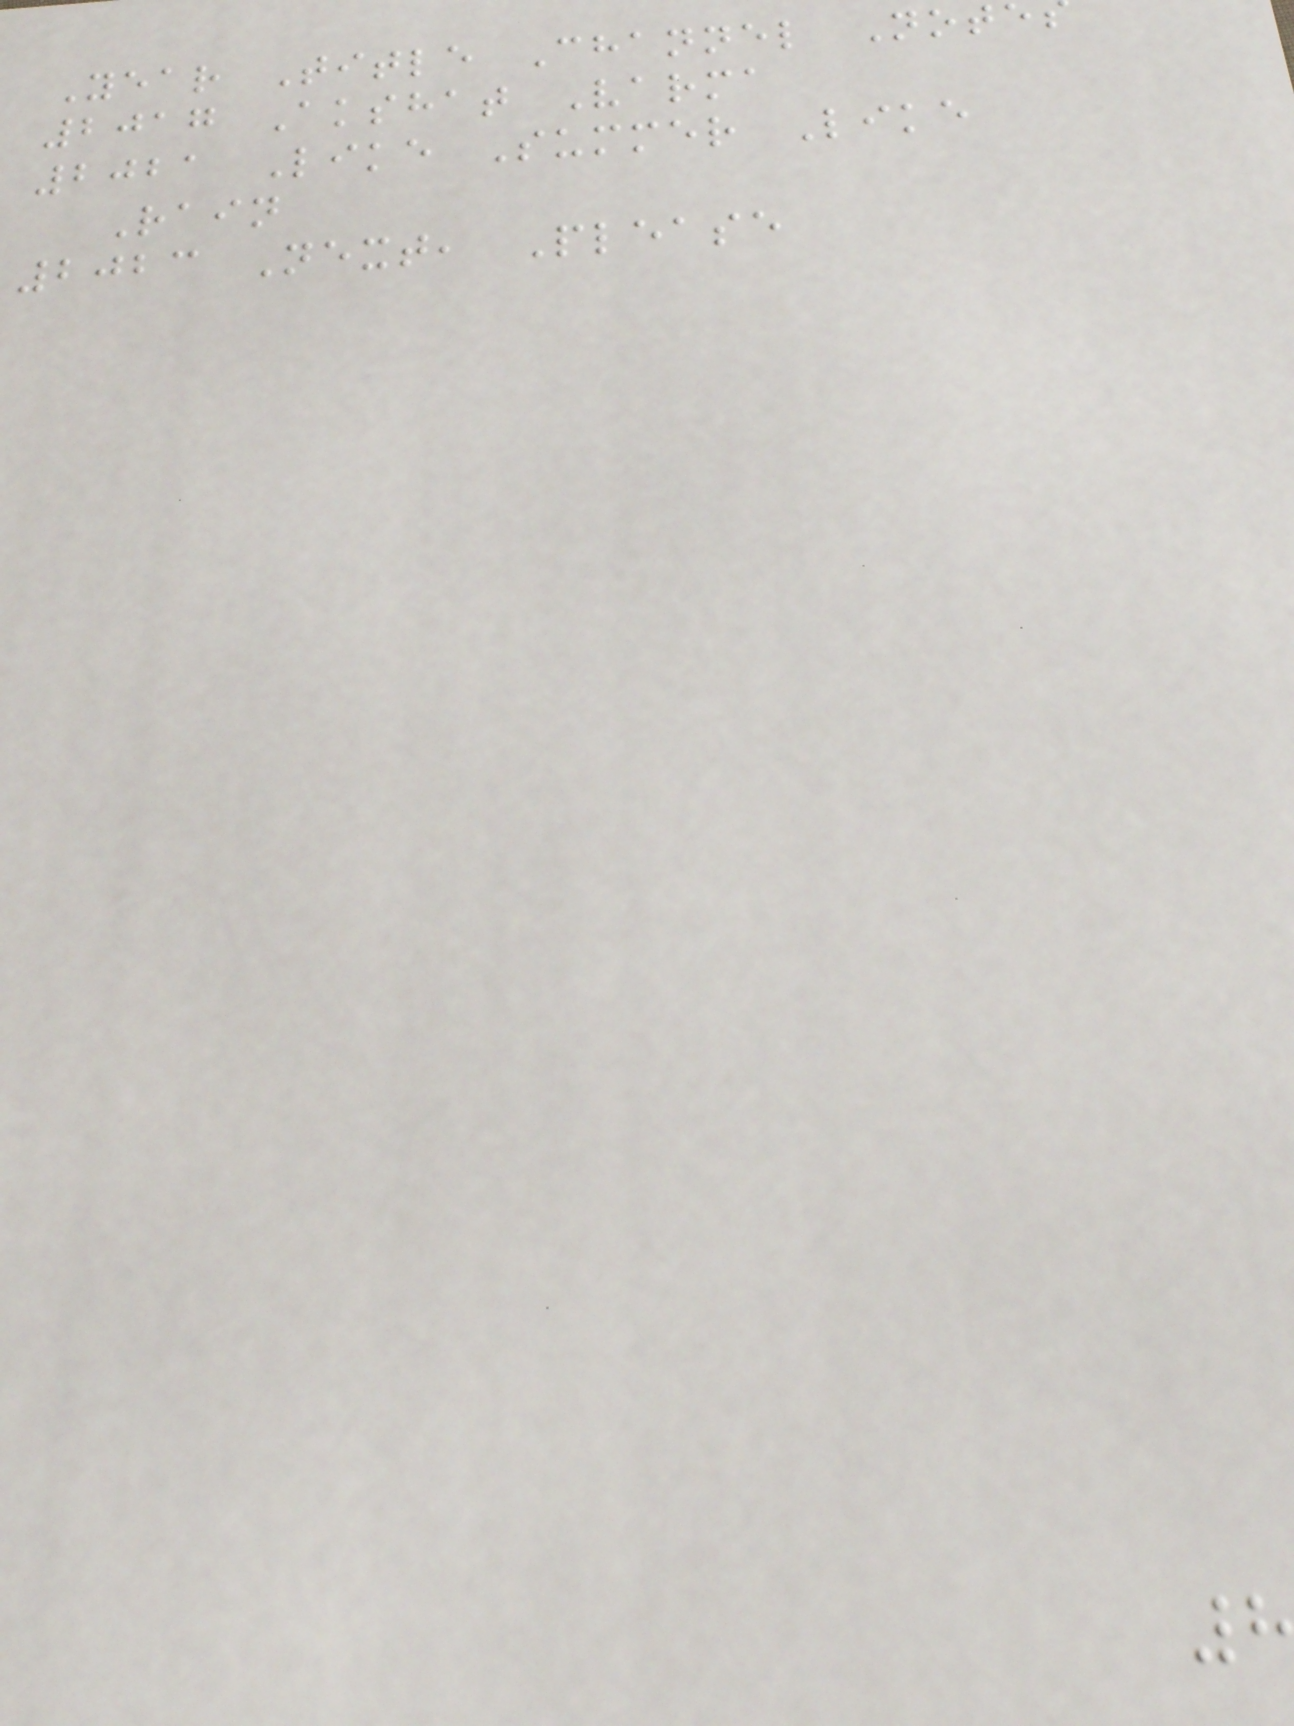Year Title Channel Not
2017 Akshat Varma
2021 Like Summer Like
Rain
2023 Next, Please
